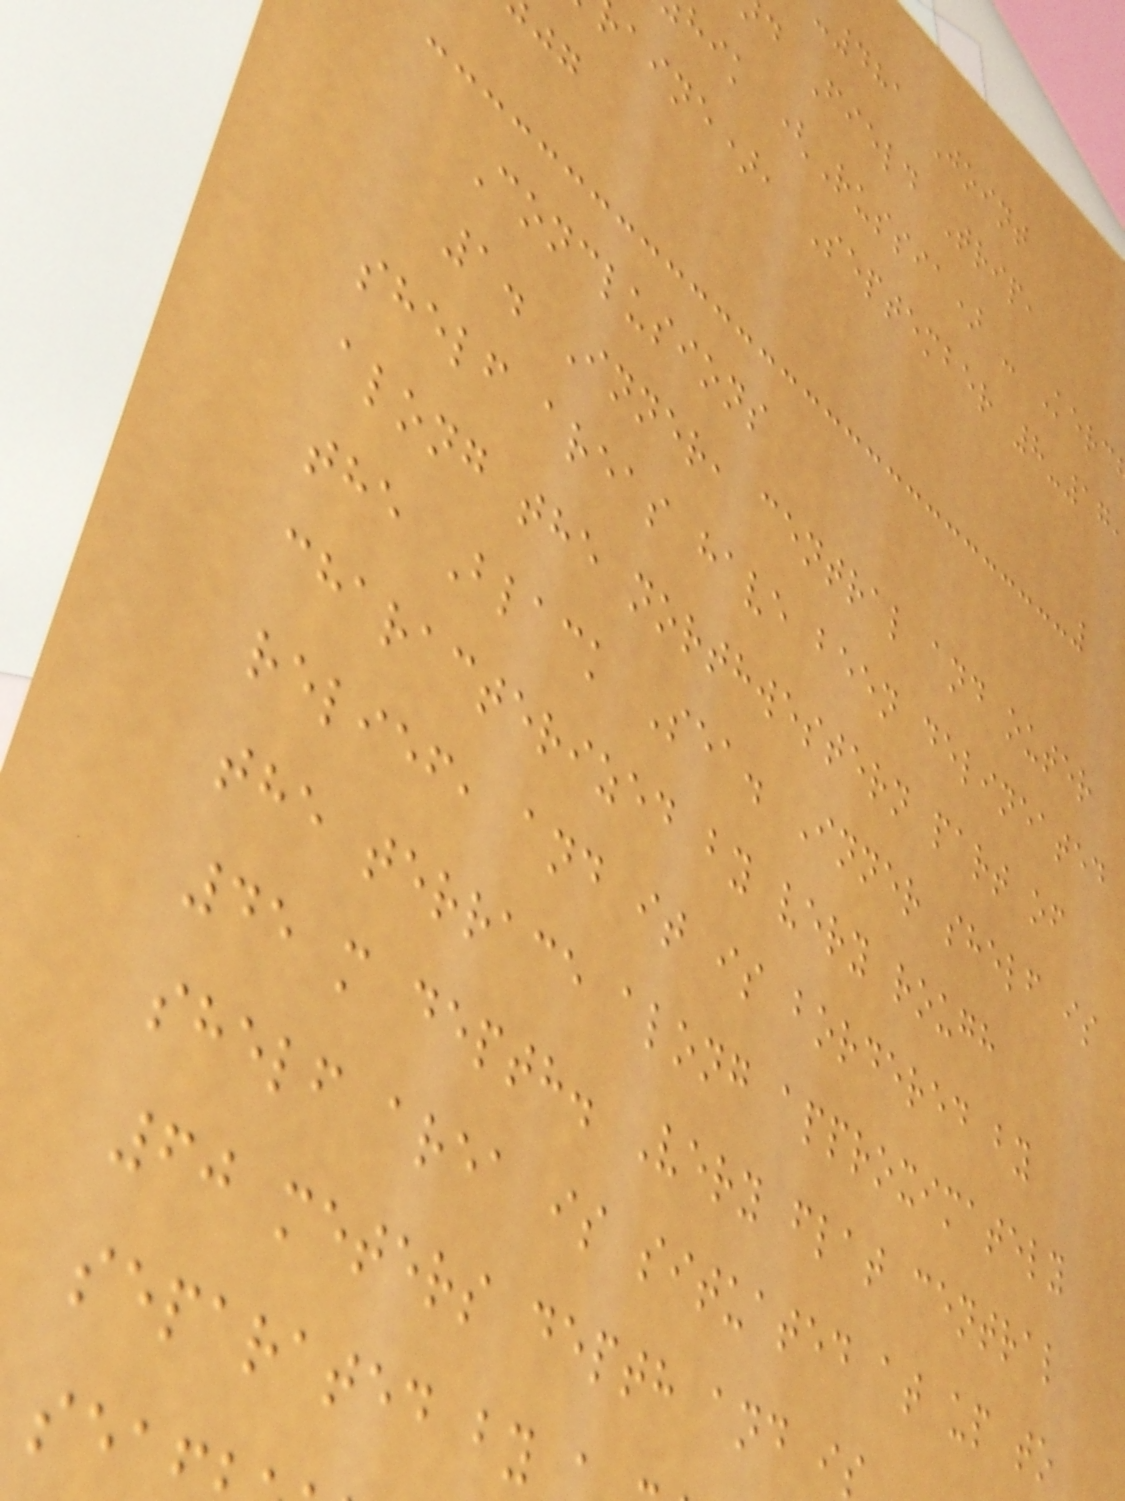481 Joint
d Field Trip,
hik (Russia) - Kerc
aine), September 8-17
Conclusions
1. Inner, central and outer
shelf areas have been delineated
along the northwestern part of
the Black Sea. Inner shelf is
characterized by very rough
relief, and it is bordered by
the terrace along approximately
45 m depth. Very flat central
shelf area is situated at up to
60 meters depth and i
separated by
